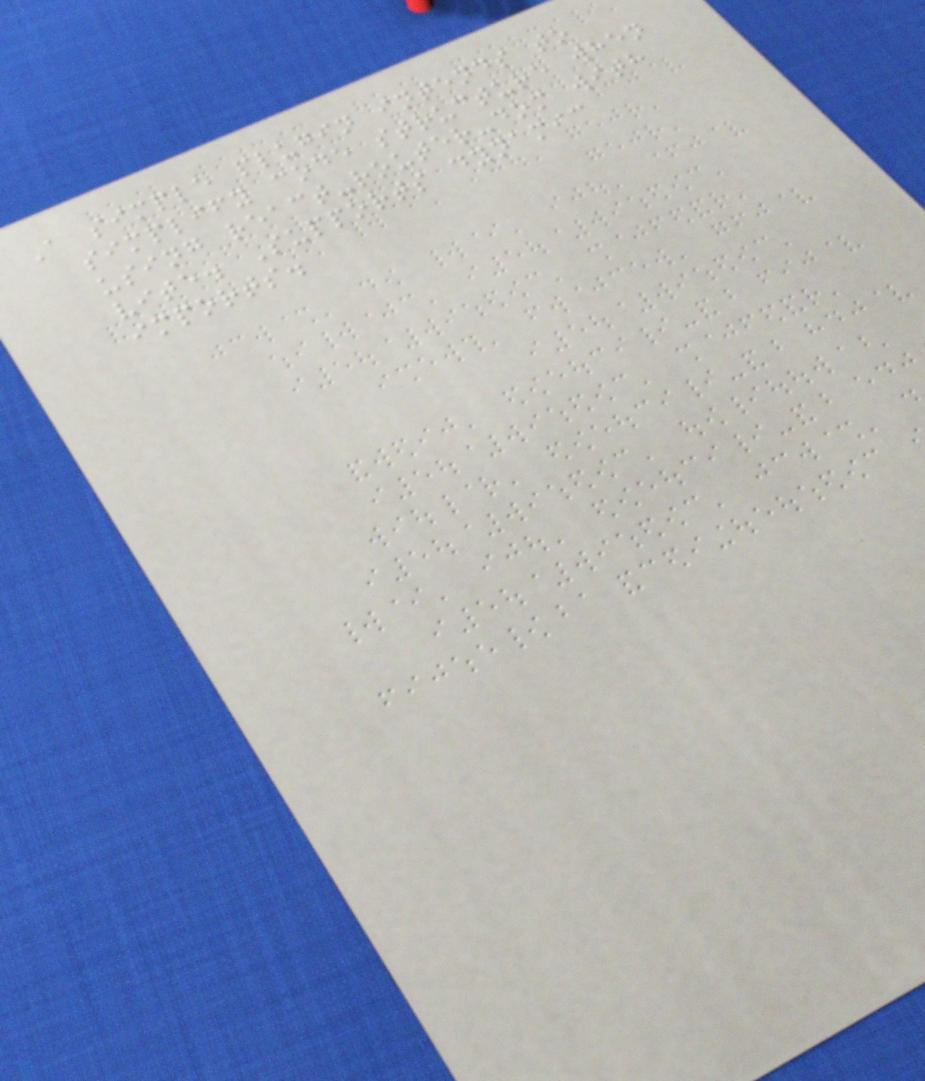A simple plugin intends to
simplify code structure when
using react-router-dom with
vite. Supports dynamic
imports.
